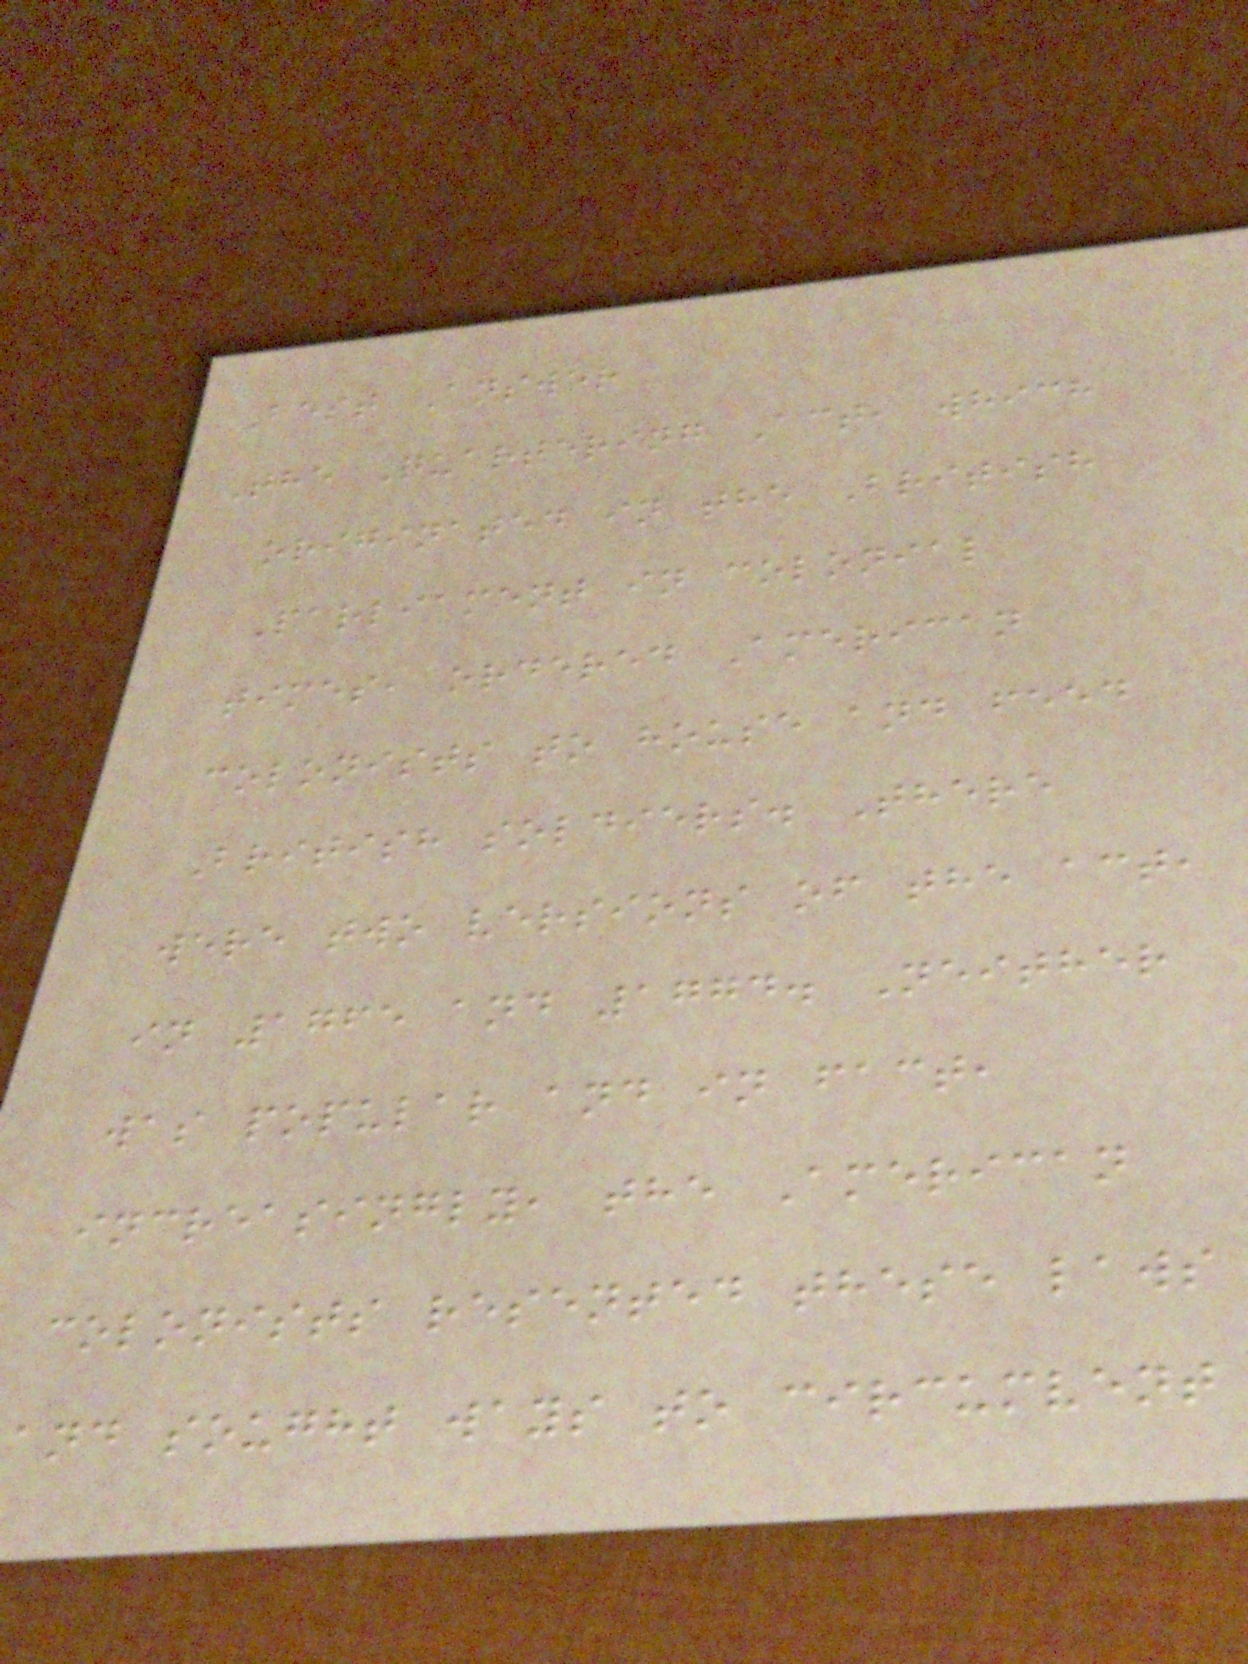Best Answer
The Quartering Act, which
originated in the British
Parliament in colonial
times, ordered American
colonists to house and feed
British soldiers. There
were two versions of the act,
in 1765 and 1774. Neither
was popular and in fact,
increasingly, the American
colonists resented these laws
and sought ways to circumvent
